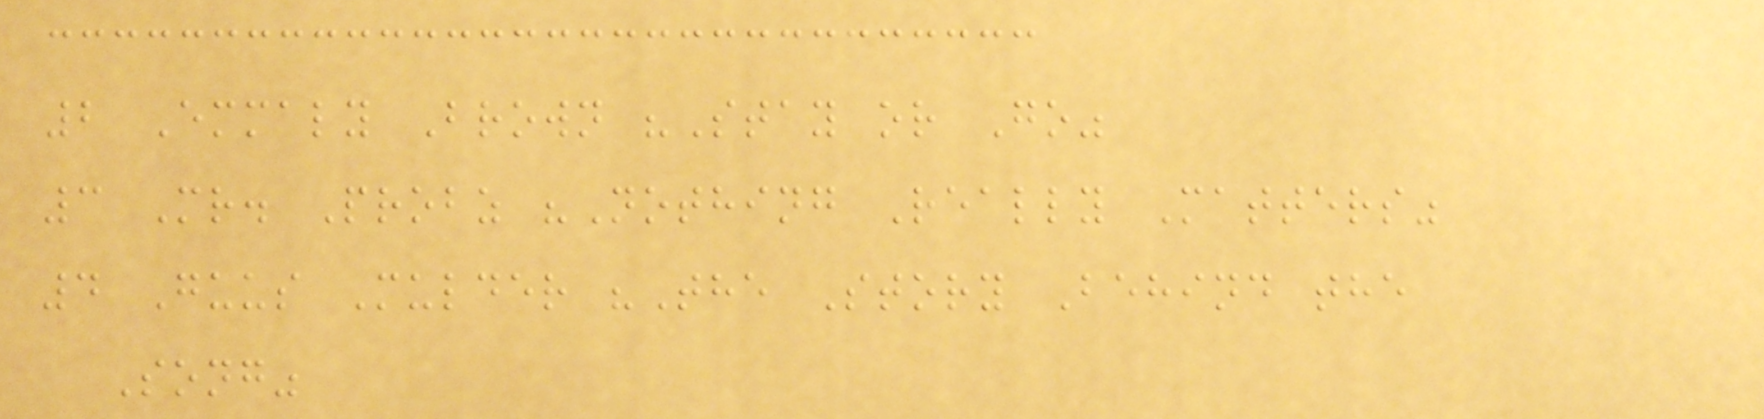2 Emmaly Brown "Stay or Go"
3 Mr. Probz "Nothing Really Matters"
4 Guus Mulder "The Story Behind the
Song"
